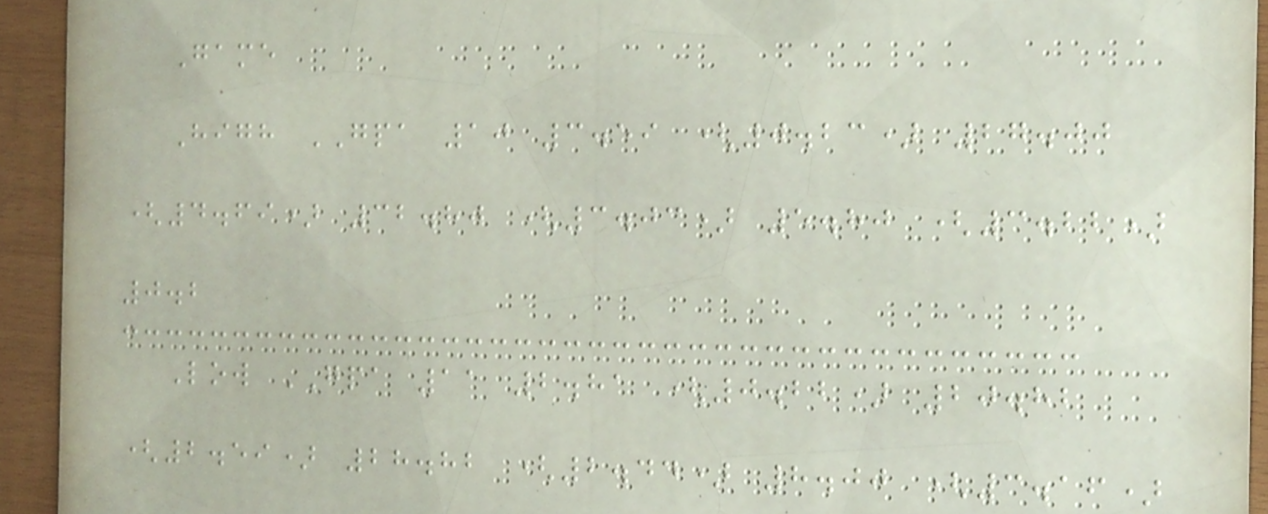Game
High GPA 10 3.59 (0.23) 27.00
(4.69) 32.80 (3.03) 5.80 (3.22)
0.2
Low GPA 11 2.81 (0.22) 20.82
(2.59) 28.82 (2.44) 8.00 (3.16)
